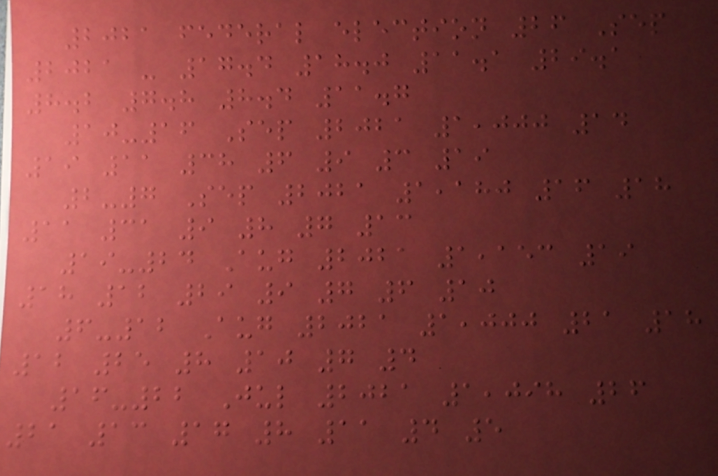2021 federal election 26 Sep
2021 - 17.4 18.0 11.1 29.1
8.2 7.8 8.4 11.7
10-16 Sep 2021 1,000 14
19 11 38 6 9 3 19
2-7 Sep 2021 1,180 16 18
11 31 9 8 7 13
19-24 Aug 2021 1,153 19
18 12 29 9 7 6 10
6-12 Aug 2021 1,000 21 18
12 25 8 10 7 4
16-22 Jul 2021 1,098 26
21 13 17 8 11 4 5
